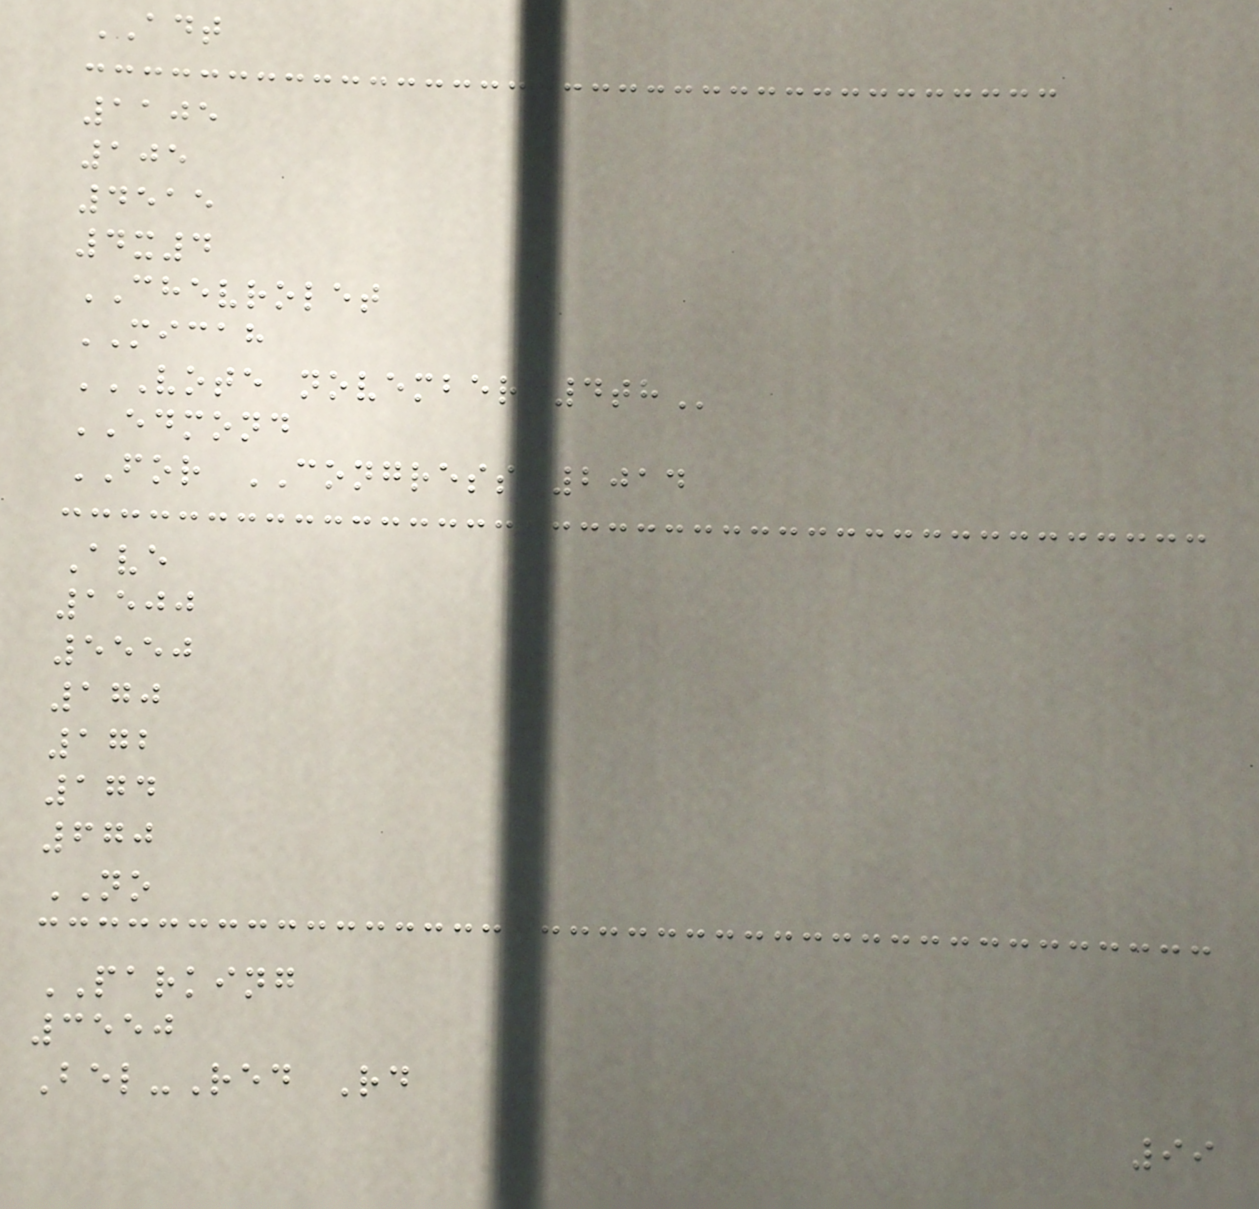ADT
1105
105
4515
4x4
CHEVROLET
MICAH
VOTE NOVEMBER 4TH
EDMOND
FOR CONGRESS 2014
Ave
1500
5550
170
172
174
670
NO
PARKING
3550
Bel-Red Rd
99
